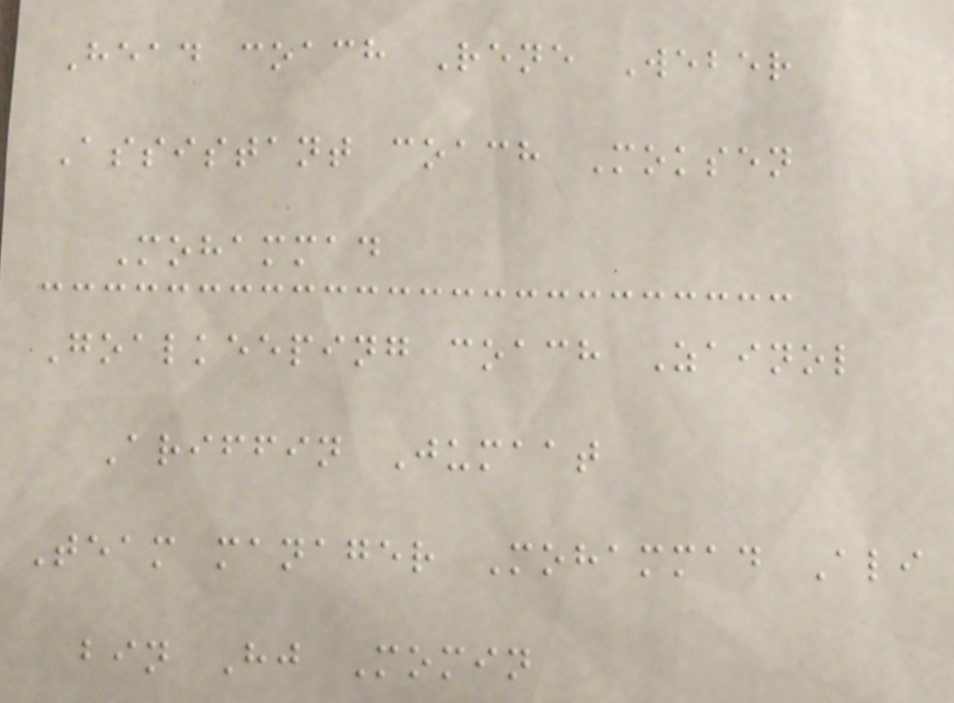Head coach Rene Weber
Assistant coach Moksen
Mohammad
Goalkeeping coach Zainol
Ariffin Jumaat
Team manager Mohammad Ali
bin Hj Momin
